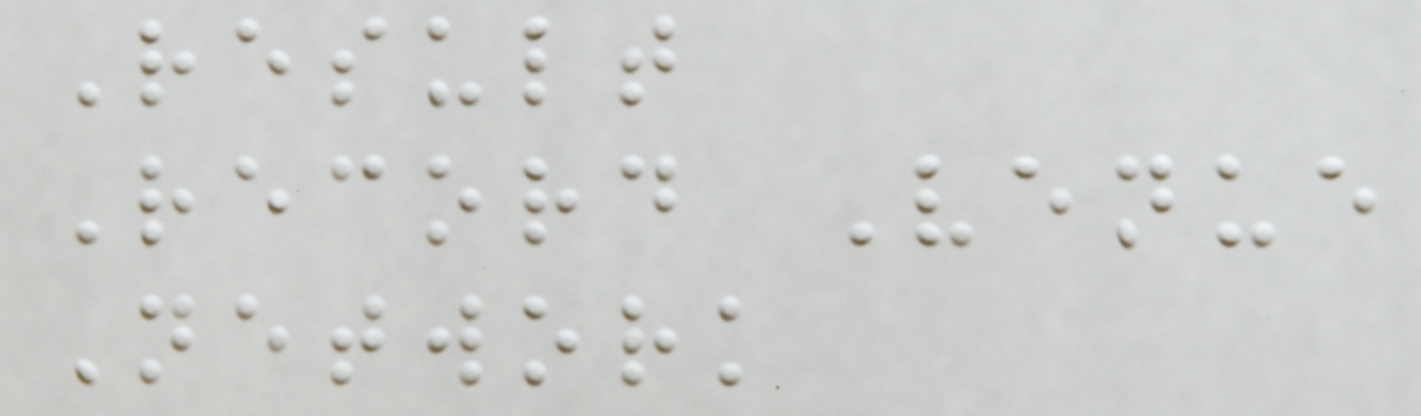Result
Record Venue
Network
